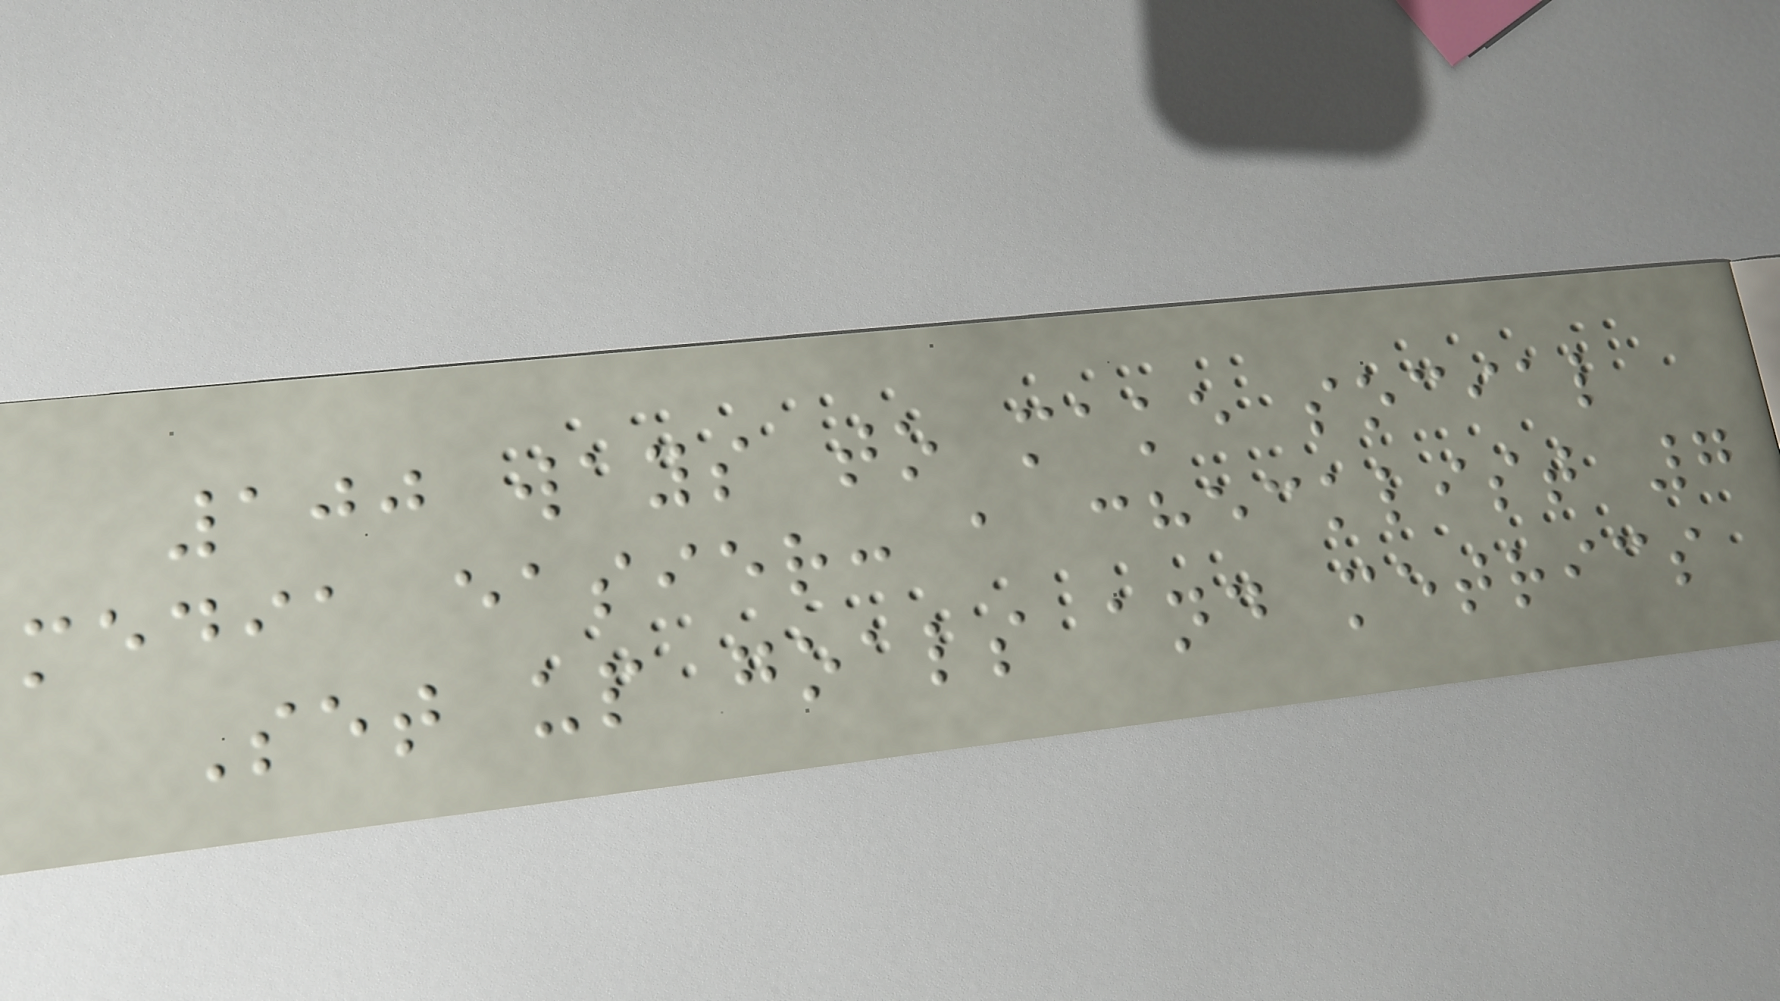100 ways to make social
media easier: a checklist 7
Set up goals and metrics
